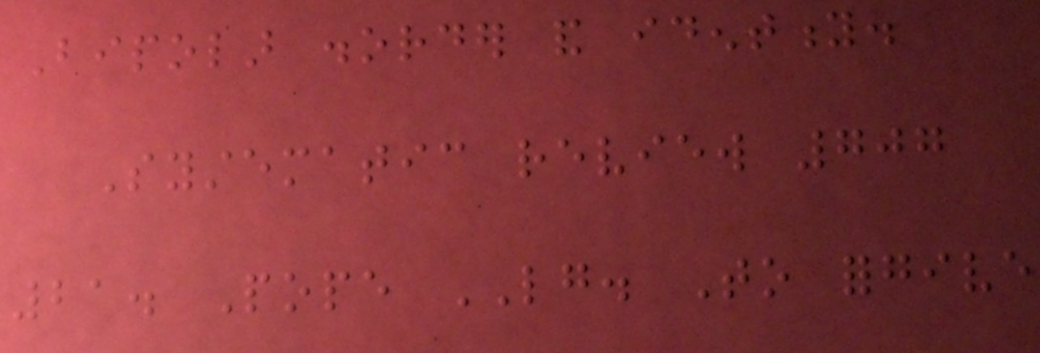Bipolar disorder and identity.
Systematic review 707
21. Pope LG. To forgive
